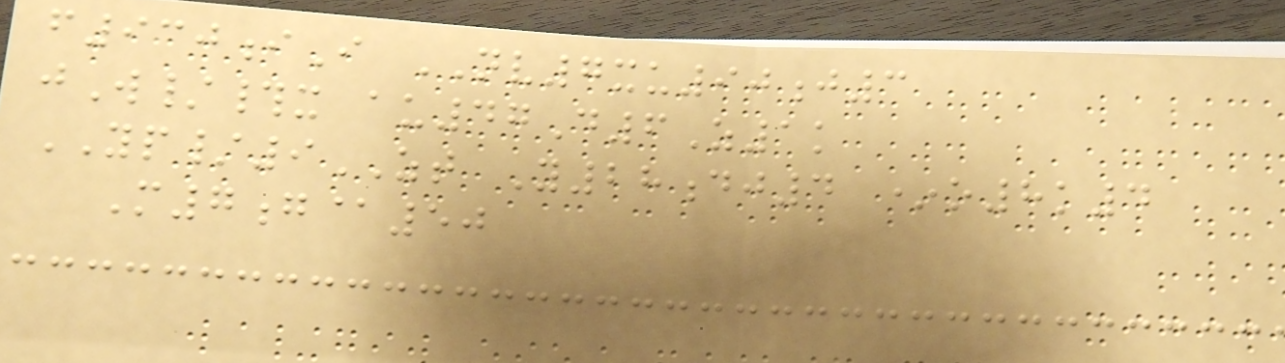f930iI NV7xu90j3
jW/#x au47D6Z1k
YP/9ZT Y28dj4 *o8k4
M7g@50
